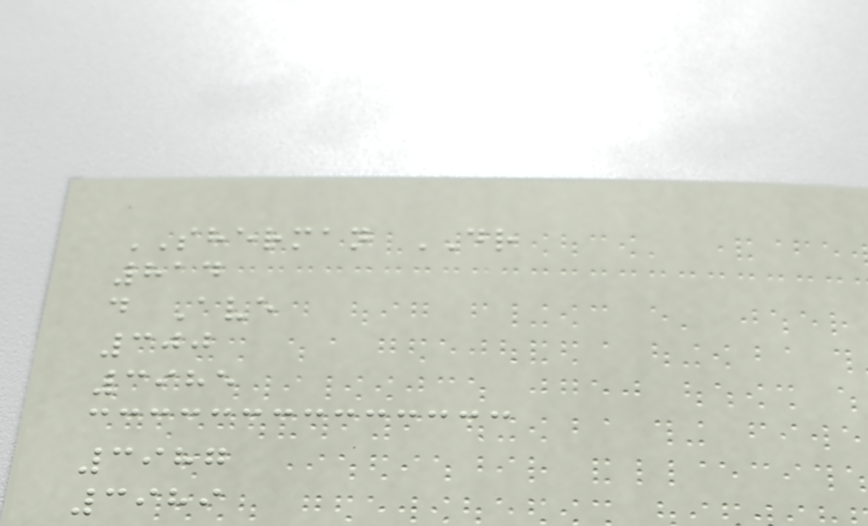SHERMAN DR
814
d Ave
300
3985
3987
3989
